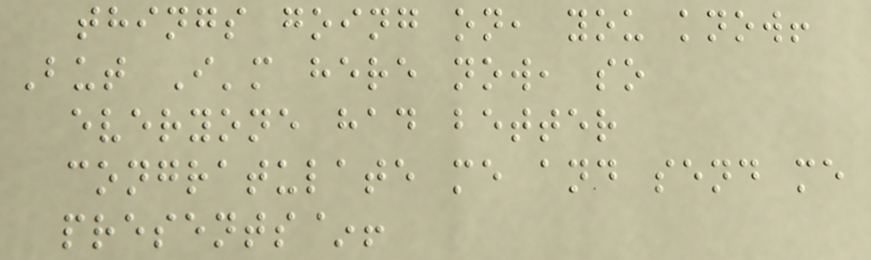things going on, you know!
But I'm here now, so
everyone had better
congratulate me and send me
presents~!
